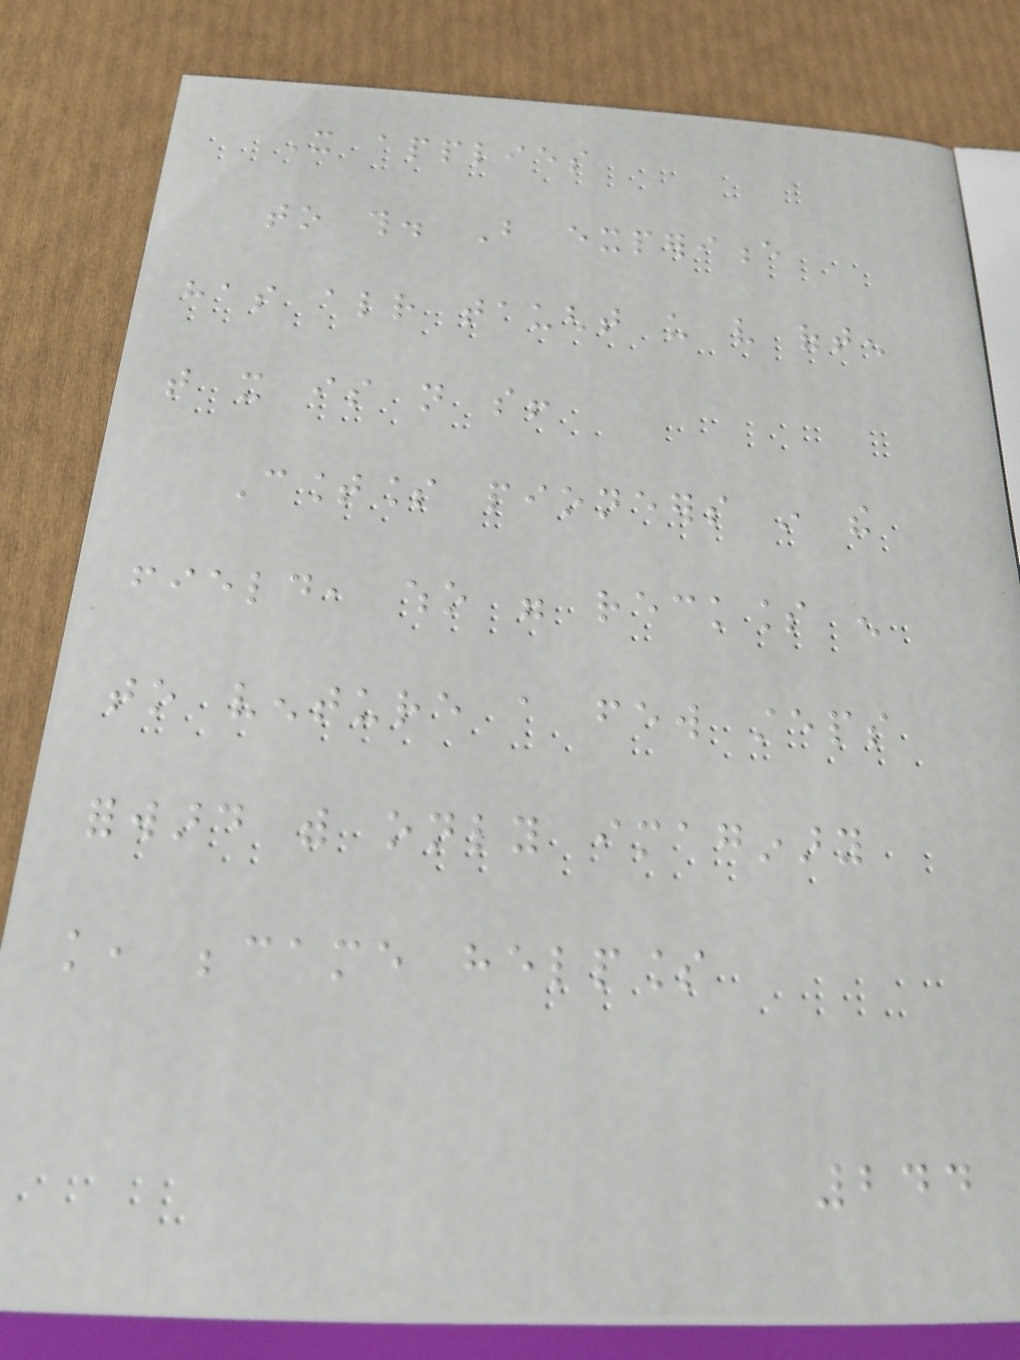It applies
to this. But experience
has already taught us very often
that it is not so!
Countless pioneers in the
field, who were reckless enough
to venture a few steps
forward with only imaginary
knowledge, became helpless
244
